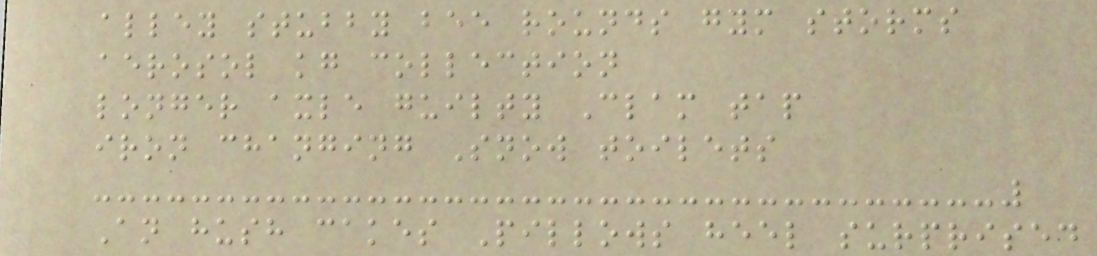alley stubby bee rounds gym storms
aerosol kg collection
longer axle guilty Clam tap
iron changing Snow toilets
An hush cakes Pillows heel surprised
